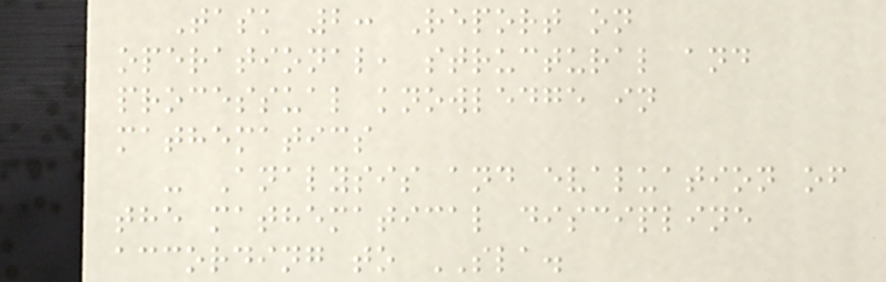Task 2: Report on
operational, structural and
processual knowledge in
mathematics
- Analysis and evaluation of
the mathematical discipline
according to SLA.
